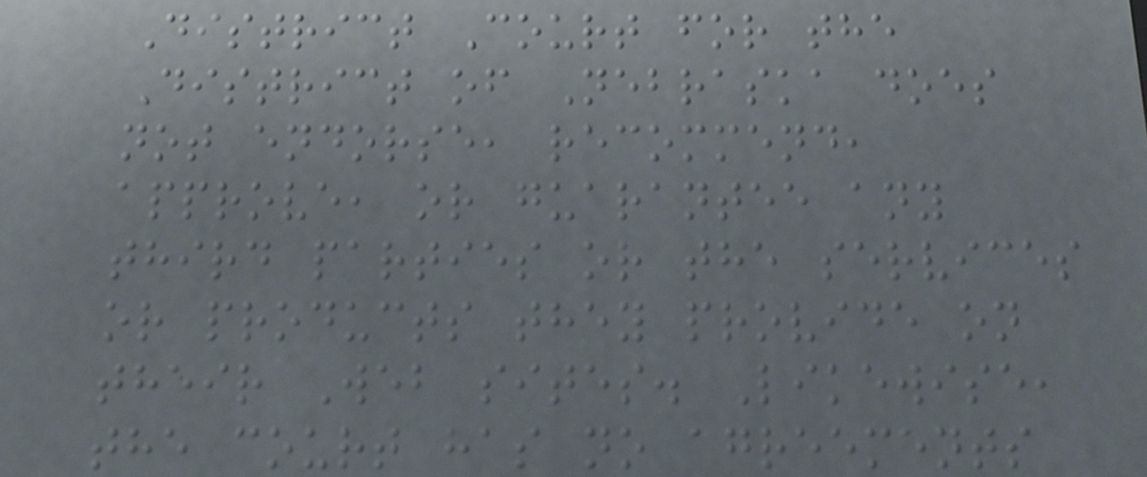District Court for the
District of Nebraska does
not endorse, recommend,
approve, or guarantee any
third parties or the services
or products they provide on
their Web sites. Likewise,
the court has no agreements
